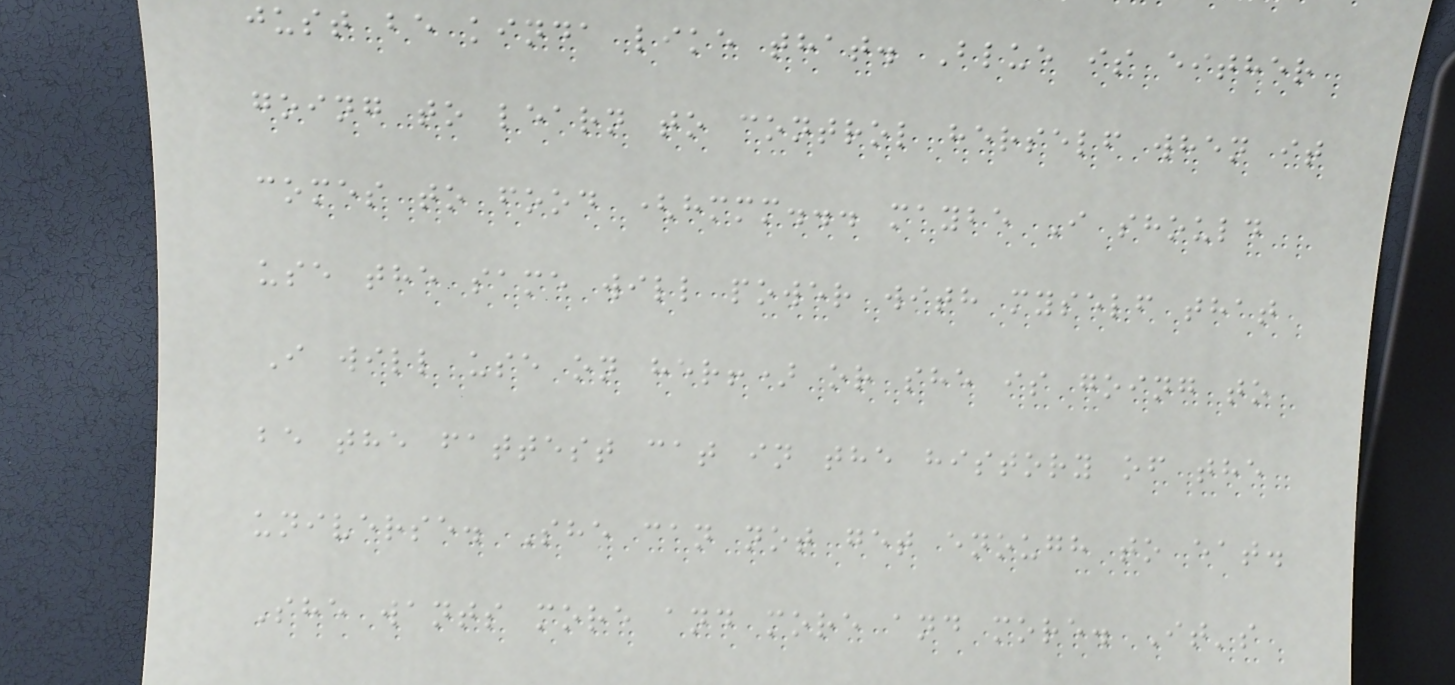just be kinda like that. Blue is either
going to learn to control herself when it
comes to food (hmmm... maybe I should
use the same will power with myself that
I will use on her!) or she is going to
be the fattest cat in the history of the
universe. She can not get enough to eat.
She wants more and more and more. It's
